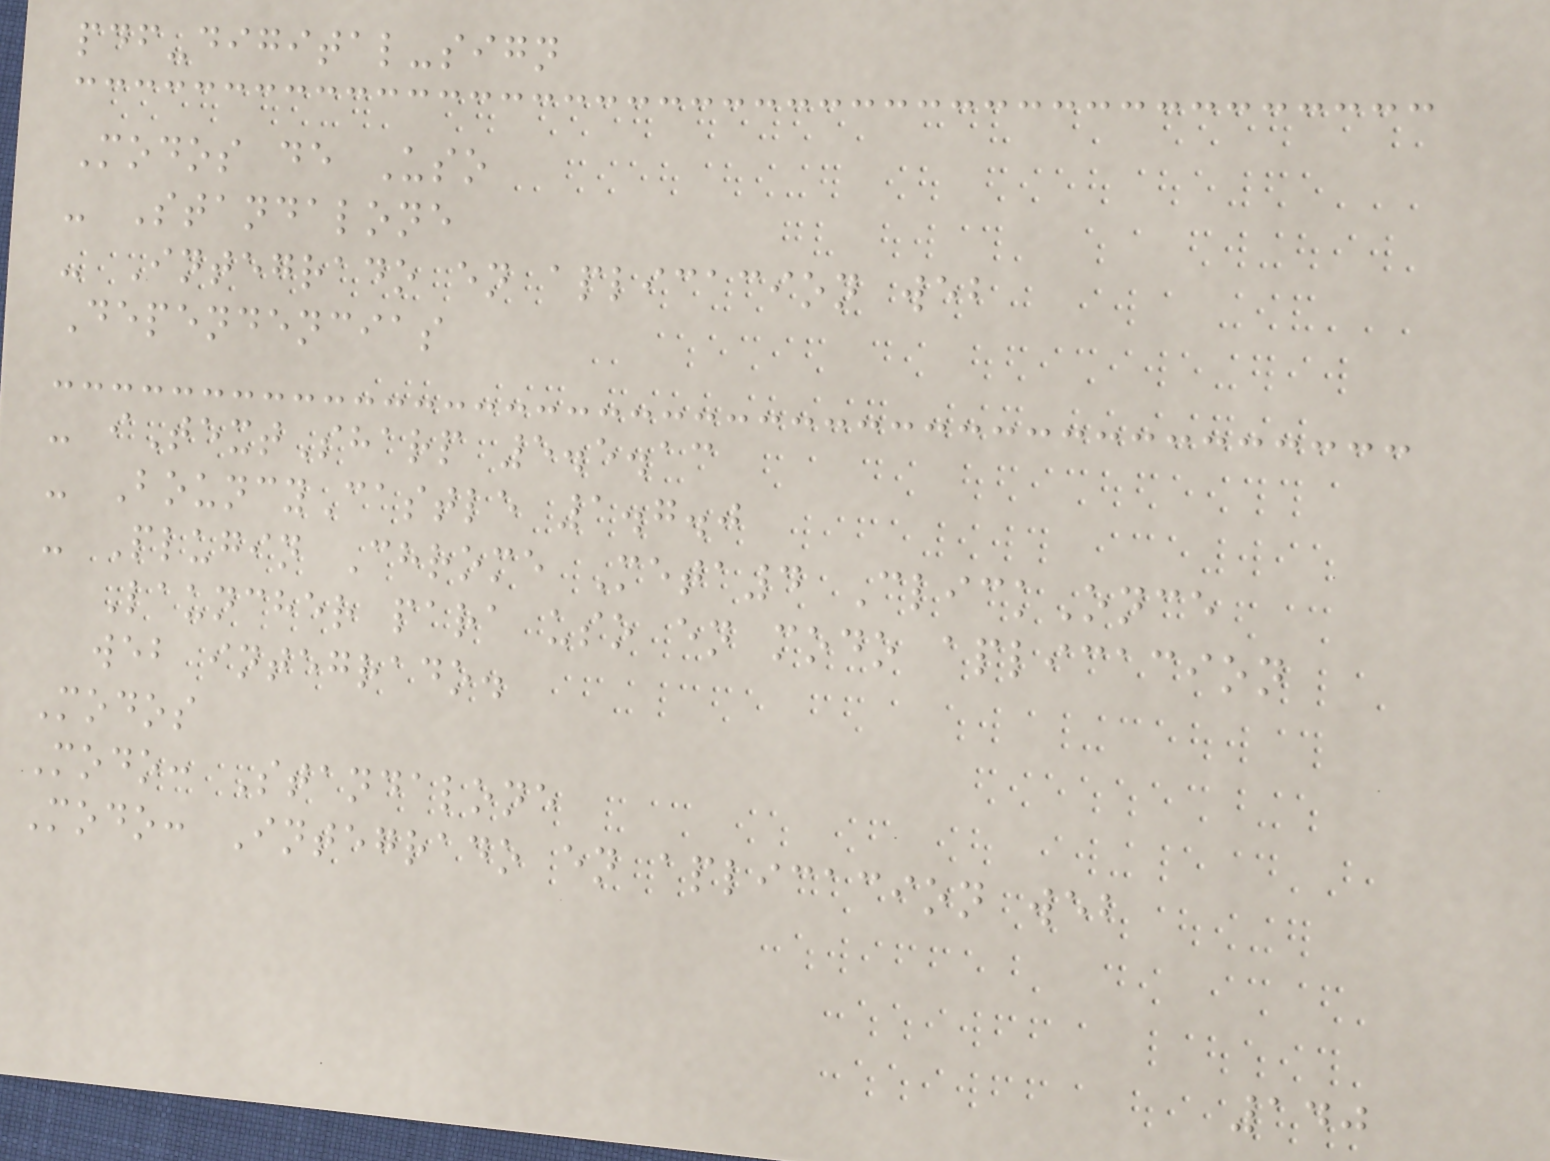pdf-digital-sign
Modos de Uso
- Standalone
- Integrado en aplicacion web
Dependencias
- iTextSharp 5.5.13
- BouncyCastle 1.7.0
- Plugin Chrome Meta4 ClickOnce
Launcher para uso en modo aplicacion
web integrado.
Modos
Modo: Standalone
Modo: Integrado en aplicacion web
140
